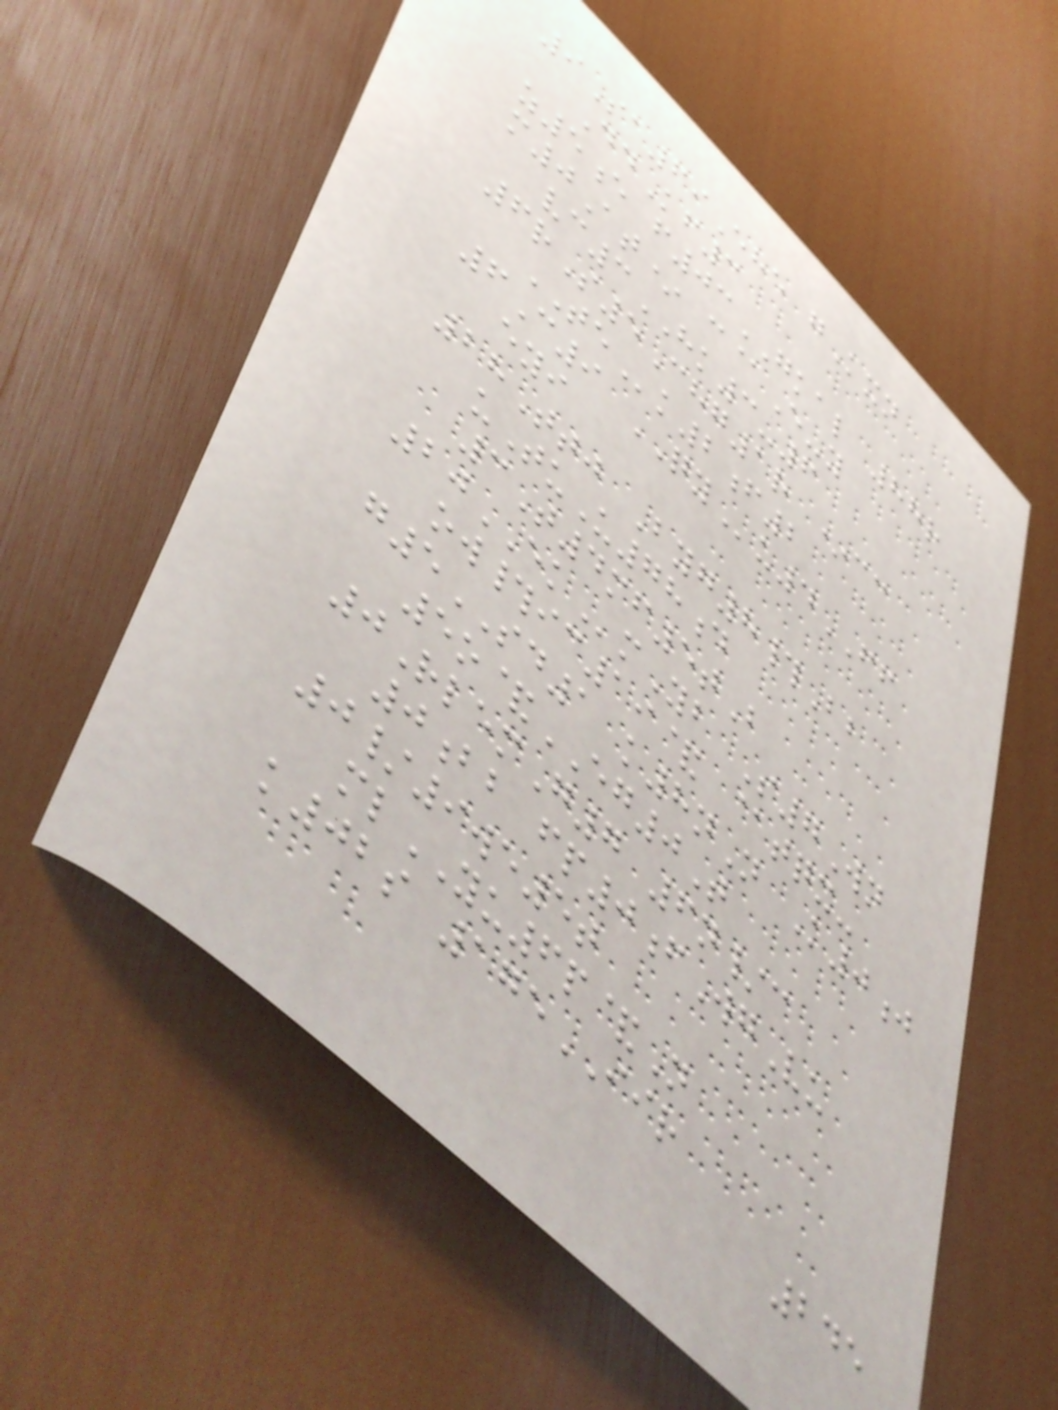9Sa69Ehe gKxn
DdKf3
z5e f03GKAL 88r
m0At* c@E-y
vc3HK3-6
6rS5Chg1r *cc
TEk2f2
6C9 QYu4FF
eyi
28Ttj Byg8#Bb
uTuU78d
3T4mf5tB
20EKmYb S7Wn
ow#ic19& @tqx-
g5SD1 k8nN K0j
5o&EG0T
0RlemG7 6n/c
0bb fp0fWgVu
0/9we5t
mlYU6p&N
k02s 175IIR
245
